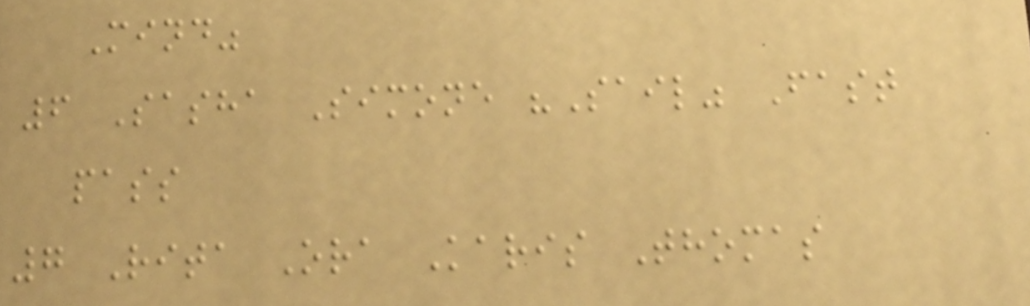Mind"
6 Sasha Simone "Sail" Fast
pass
7 Rita Ora Karis Thomas
